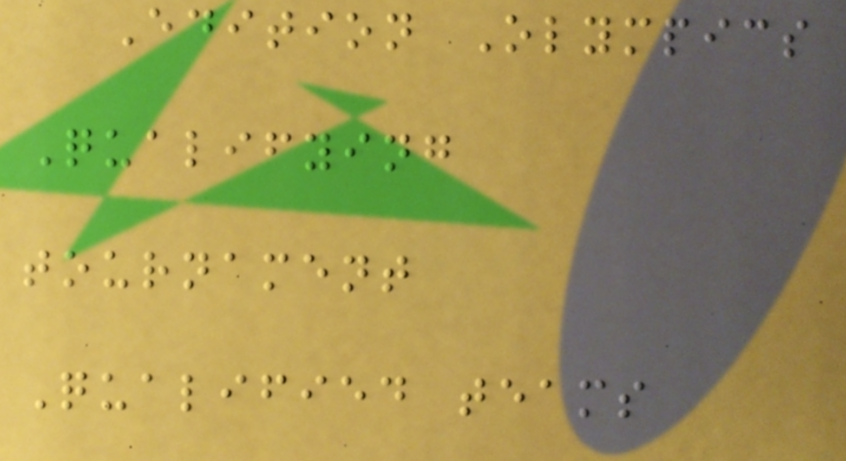Edition Olympics
Qualifying
tournament
Qualified teams
